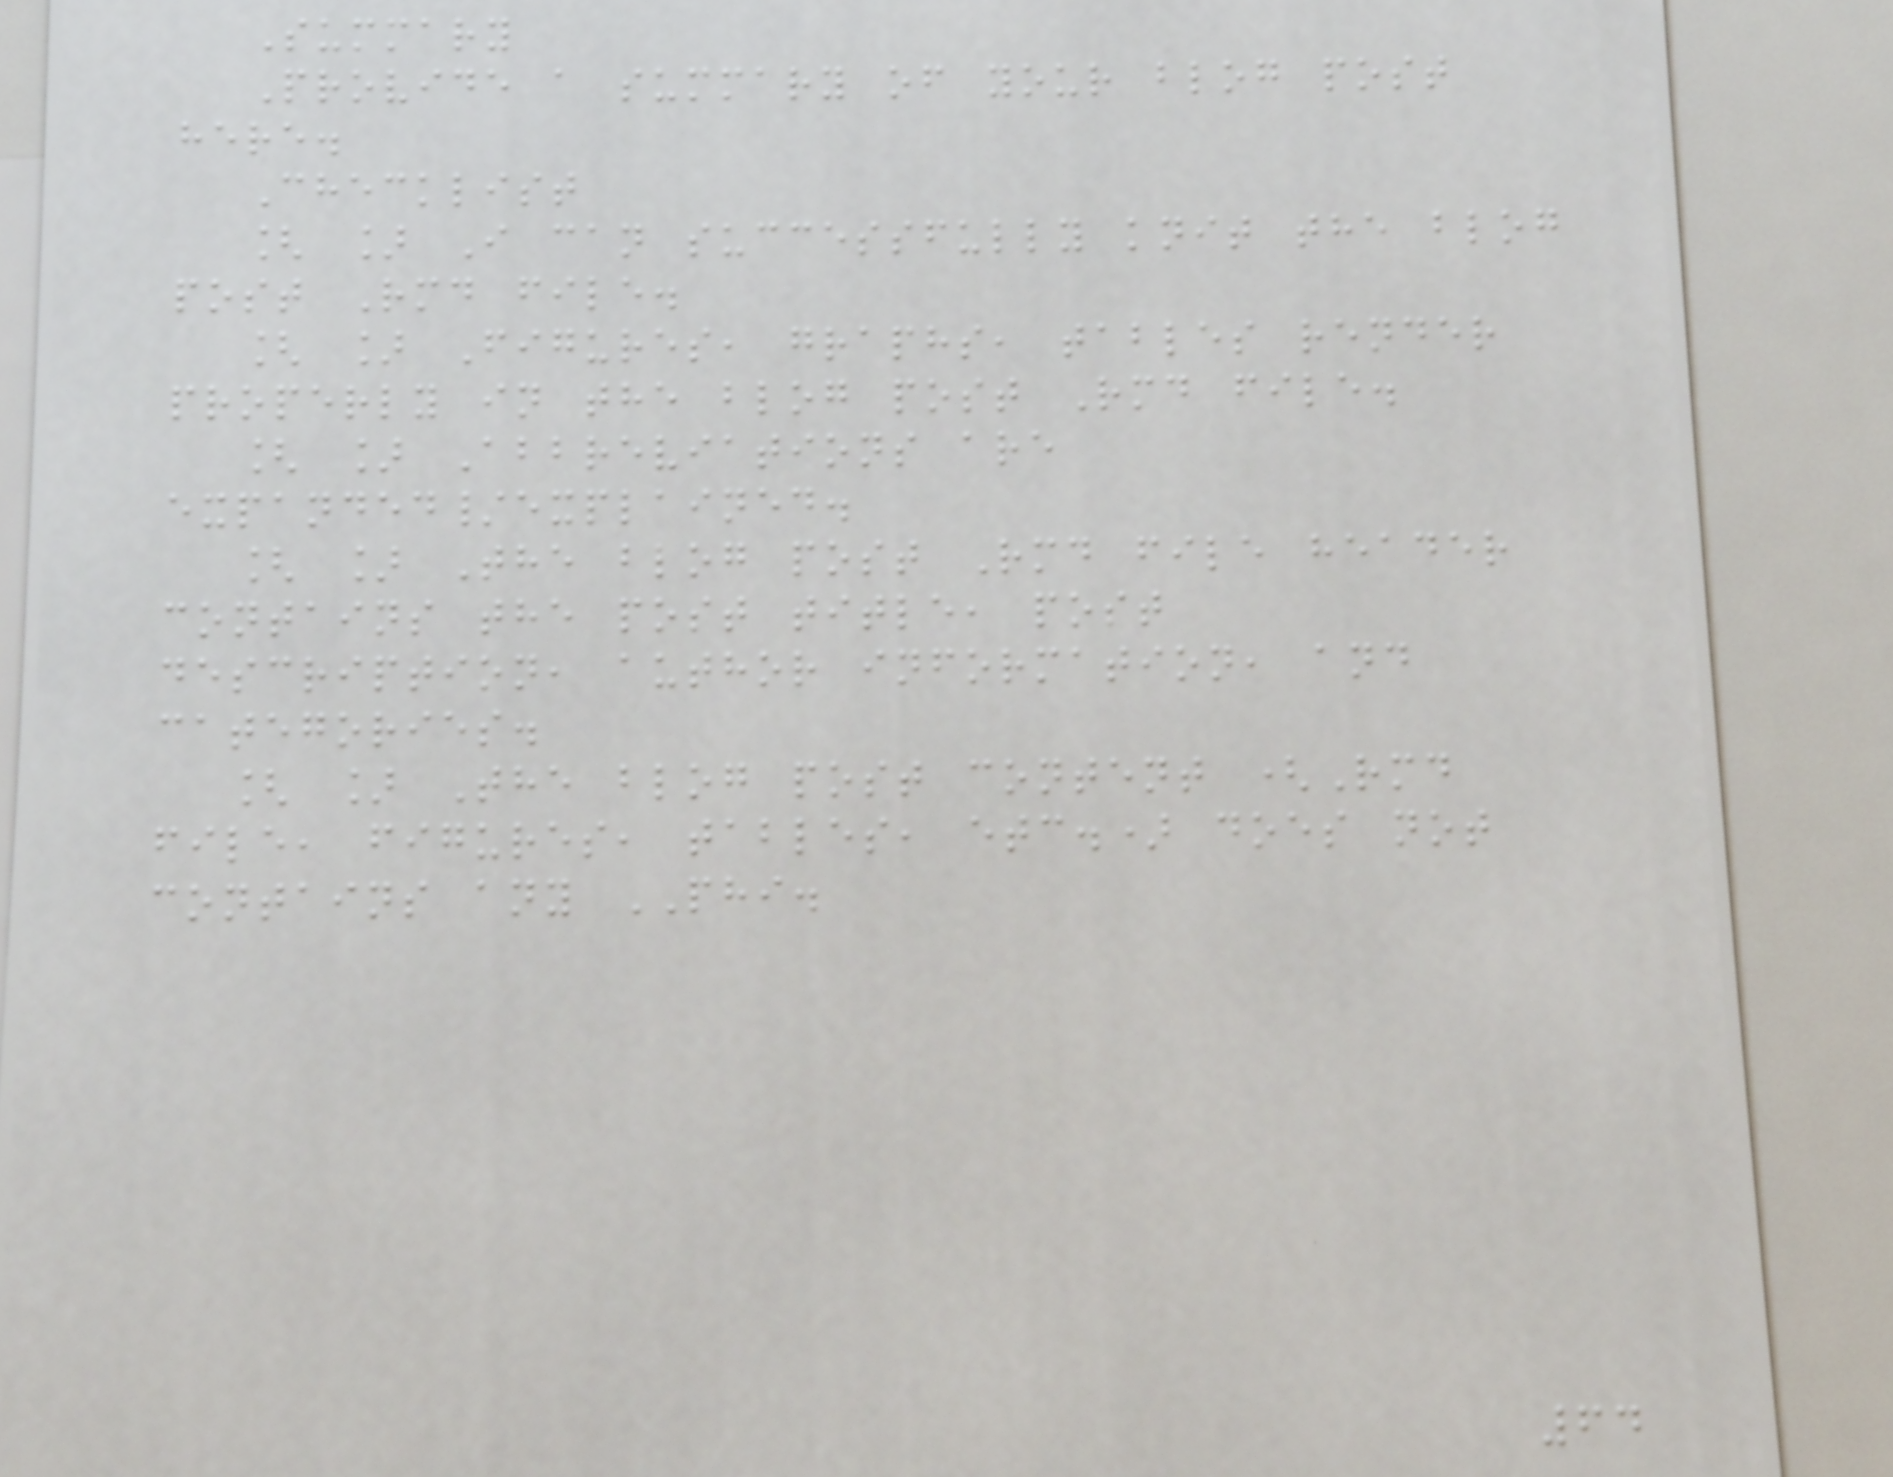Summary
Provide a summary of your blog post
here.
Checklist
[ ] I can successfully knit the blog
post Rmd file.
[ ] Figures, graphs, tables render
properly in the blog post Rmd file.
[ ] Abbreviations are
expanded/explained.
[ ] The blog post Rmd file header
contains the post title, post
description, author information, and
categories.
[ ] The blog post content (Rmd
file, figures, tables, etc.) does not
contains any PHI.
64
